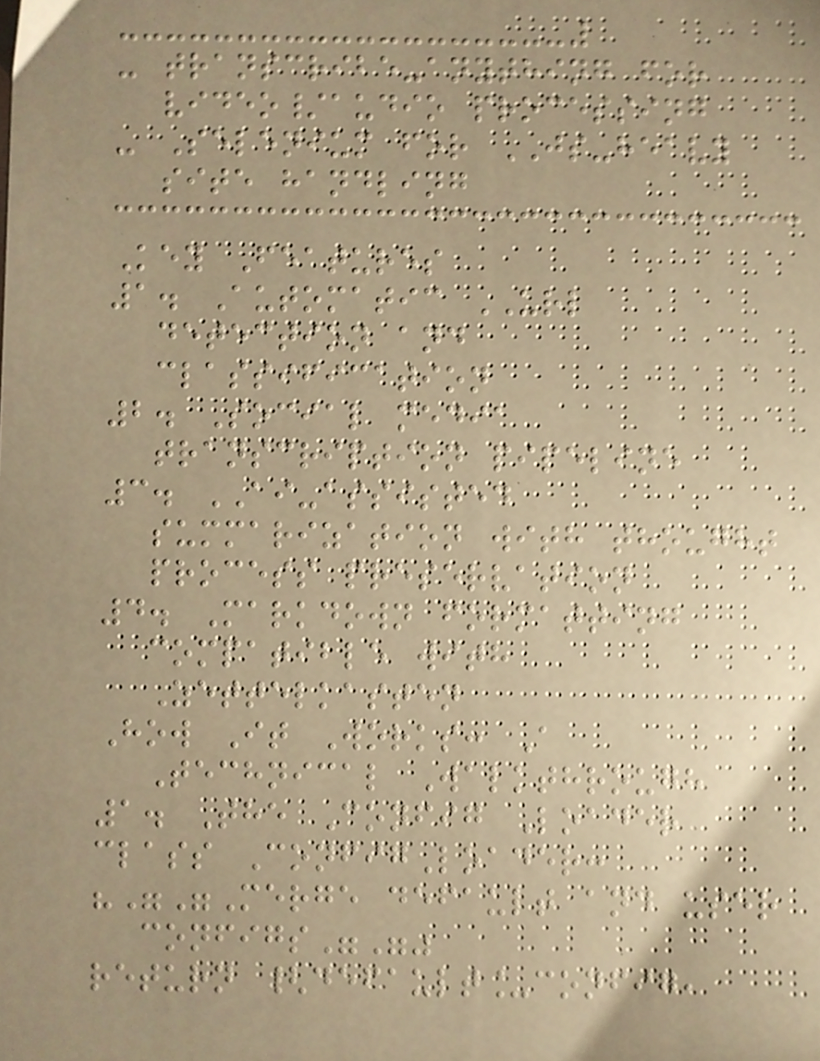- transcribe-anything for
video/audio processing
- Selenium for JS-heavy
site handling
Key Features
1. Automatic URL
detection and
classification
2. Social media
transcription pipeline
3. AI-assisted
summarization with thought
process preservation
4. Markdown formatting
compatible with
Zettelkasten
How It Works: A
Technical Walkthrough
1. The Config Loader
class ConfigLoader:
"""Merge default and user
configs"""
return {default_config,
